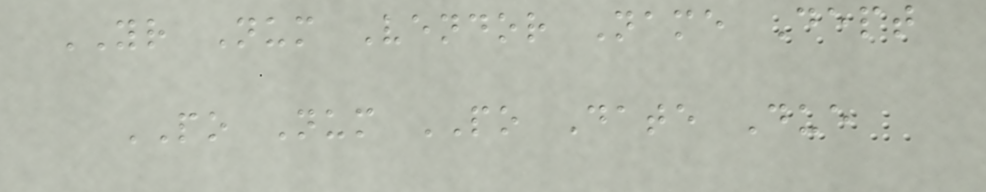YR Num Vendor Name Dept
PO Num PO Date Due
